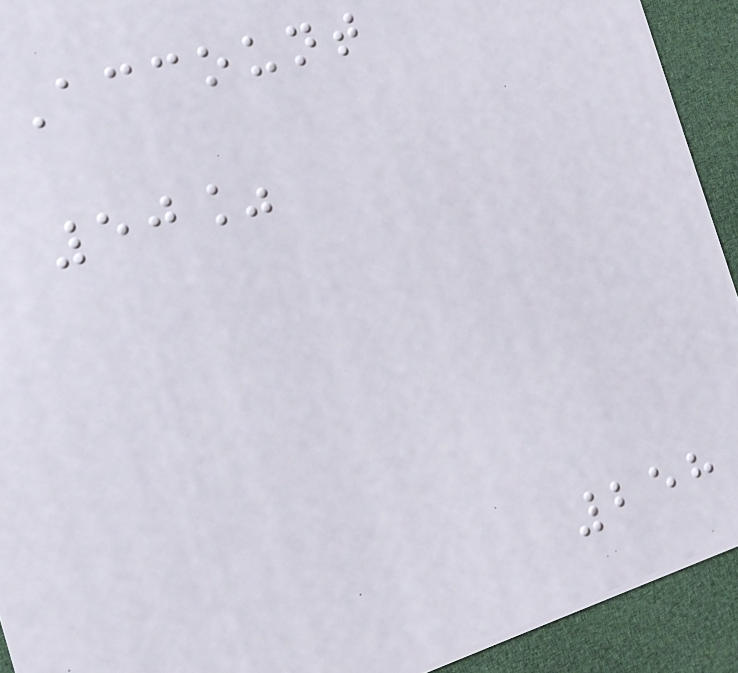Account
50%
258
